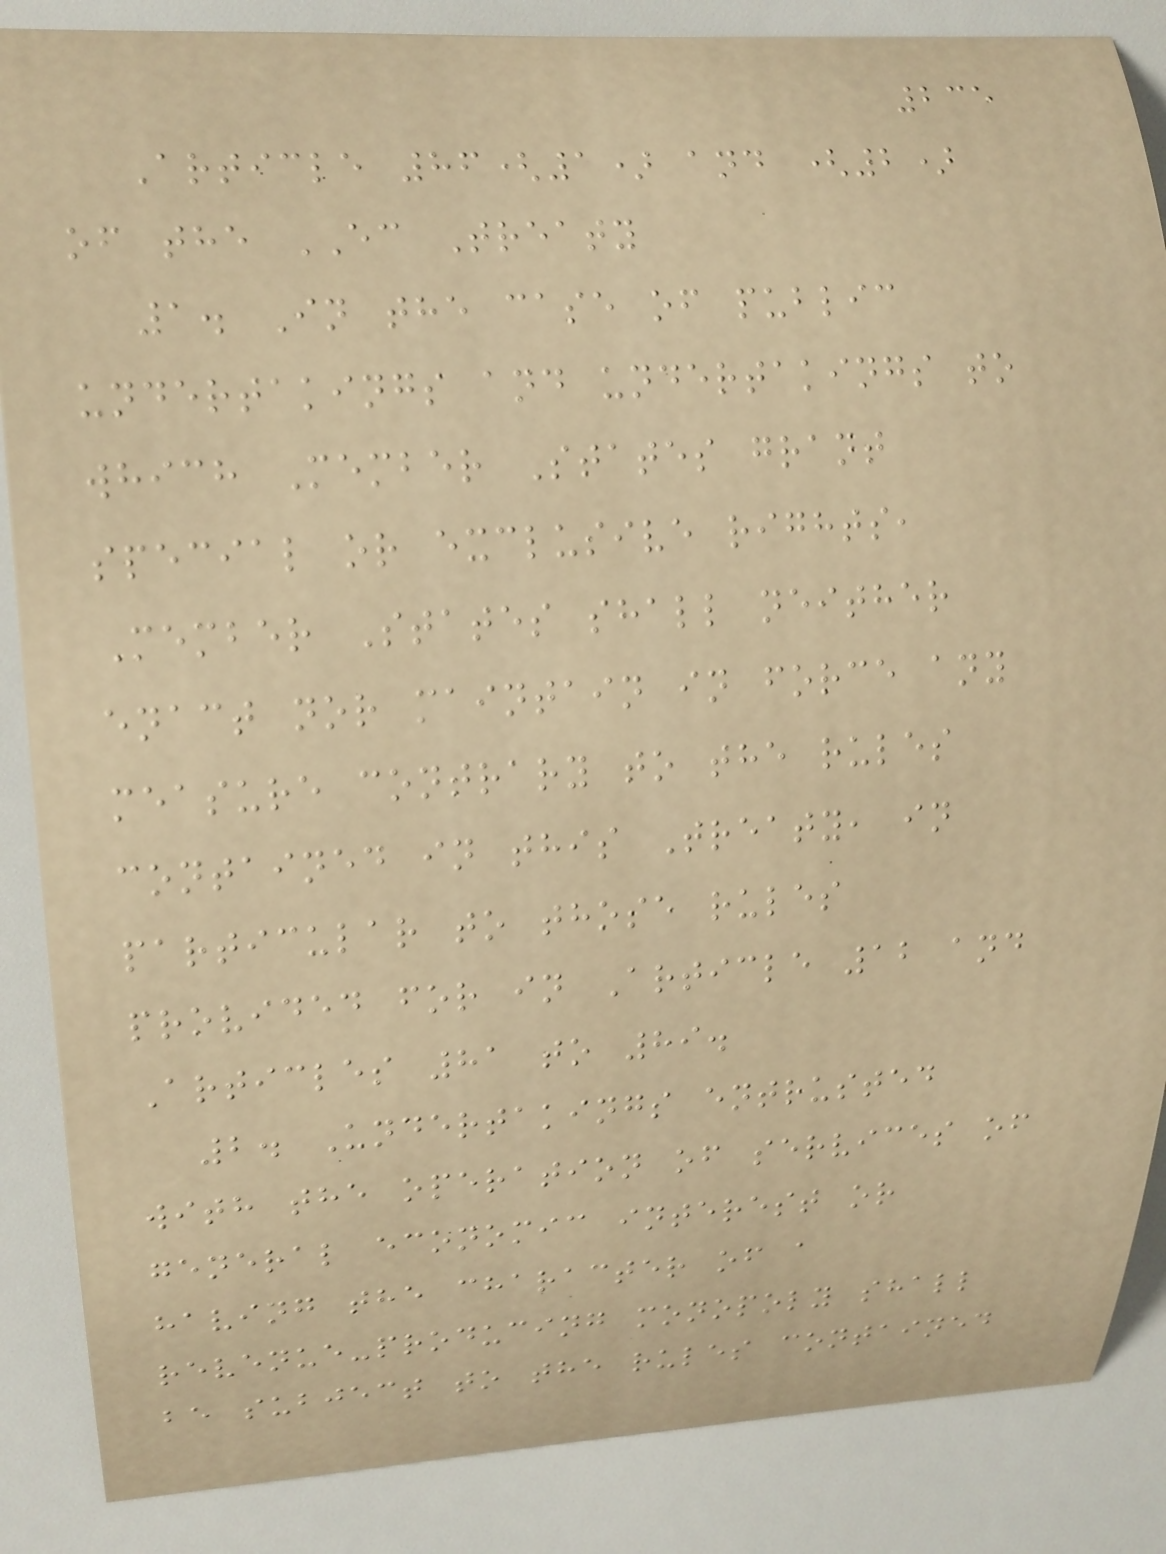235
Article 86(1) and (2)
of the EC Treaty
1. In the case of public
undertakings and undertakings to
which Member States grant
special or exclusive rights,
Member States shall neither
enact nor maintain in force any
measure contrary to the rules
contained in this Treaty, in
particular to those rules
provided for in Article 12 and
Articles 81 to 89.
2. Undertakings entrusted
with the operation of services of
general economic interest or
having the character of a
revenue-producing monopoly shall
be subject to the rules contained
